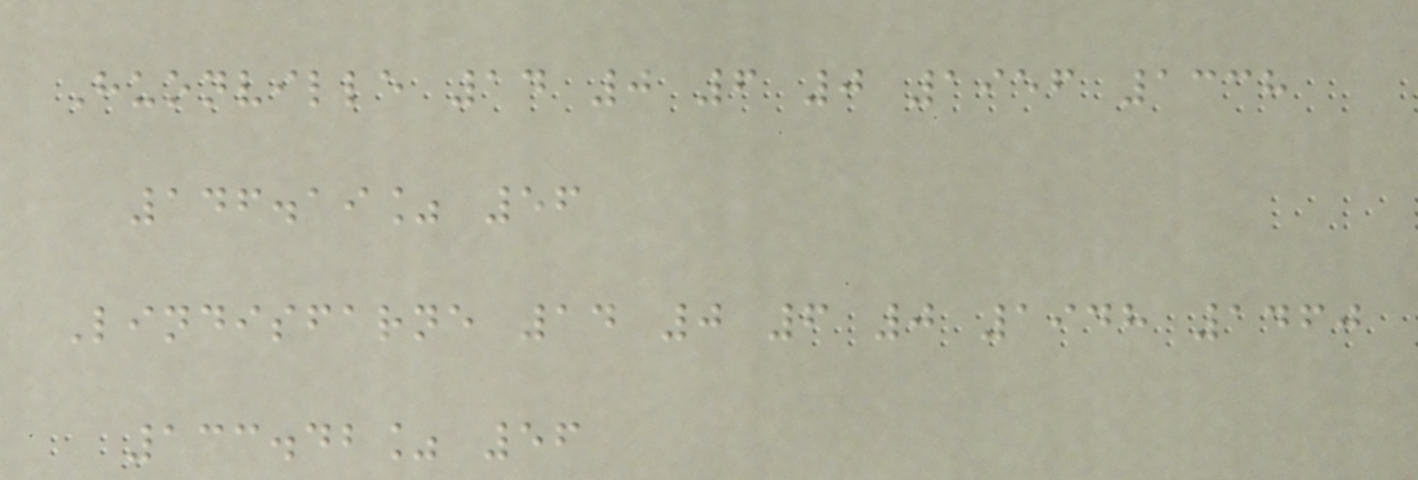Huonville 14 0 6 0 1956 1338
146.19% 56
Lindisfarne 14 0 6 0 1948 1460
133.42% 56
